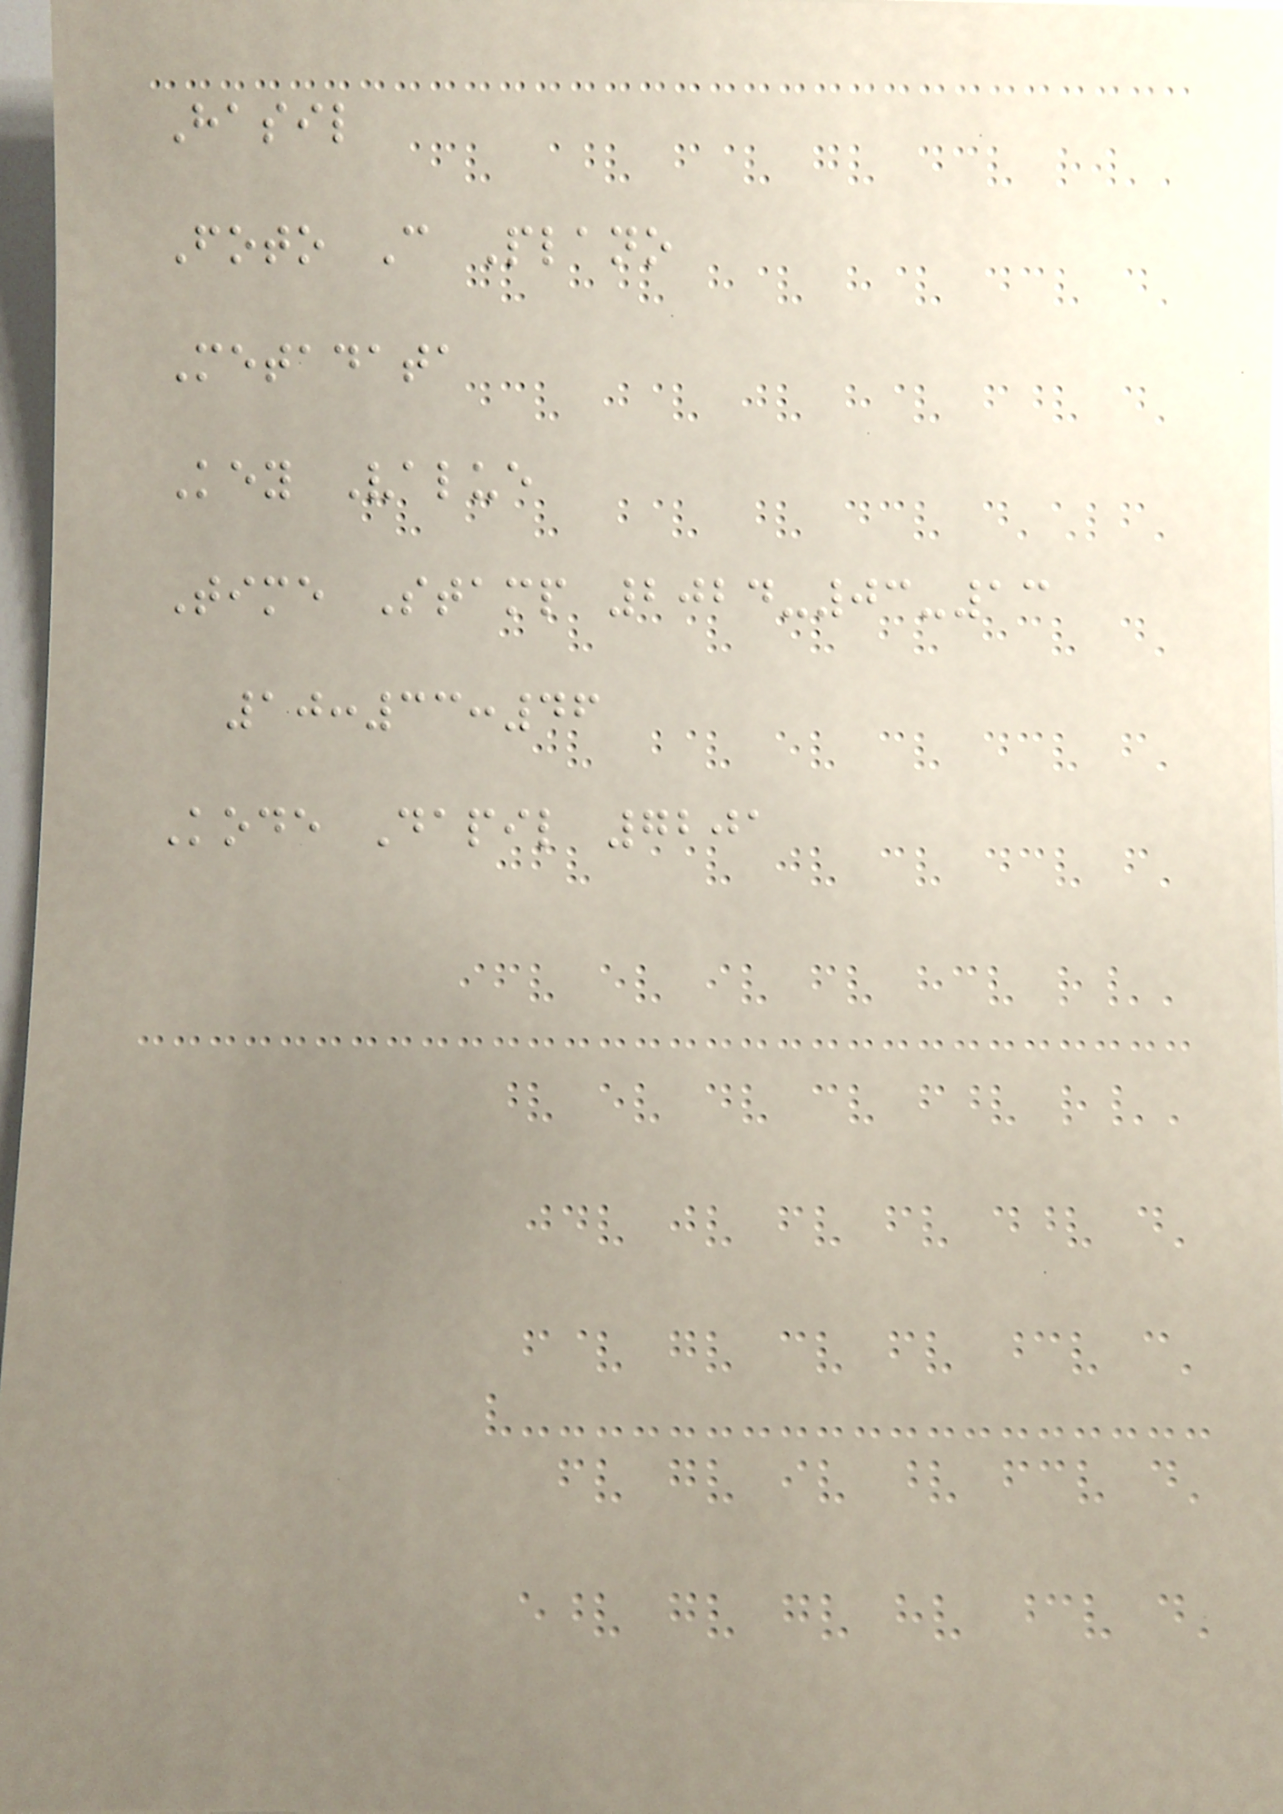Hasil
Foto C Plano
Metadata
Key Value
Time Stamp 2024-03-13
10:33:46
Kode Dapil 7201
